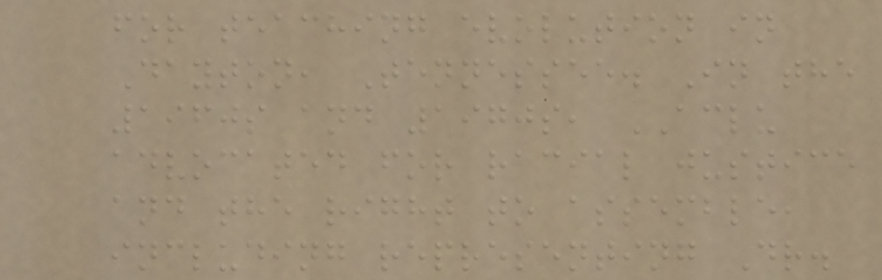for teaching evolution in
Dayton, Tennessee. In the
1960s and 1970s, ACLU
advocated for racial justice
and the right to assemble,
including representing Dr.
